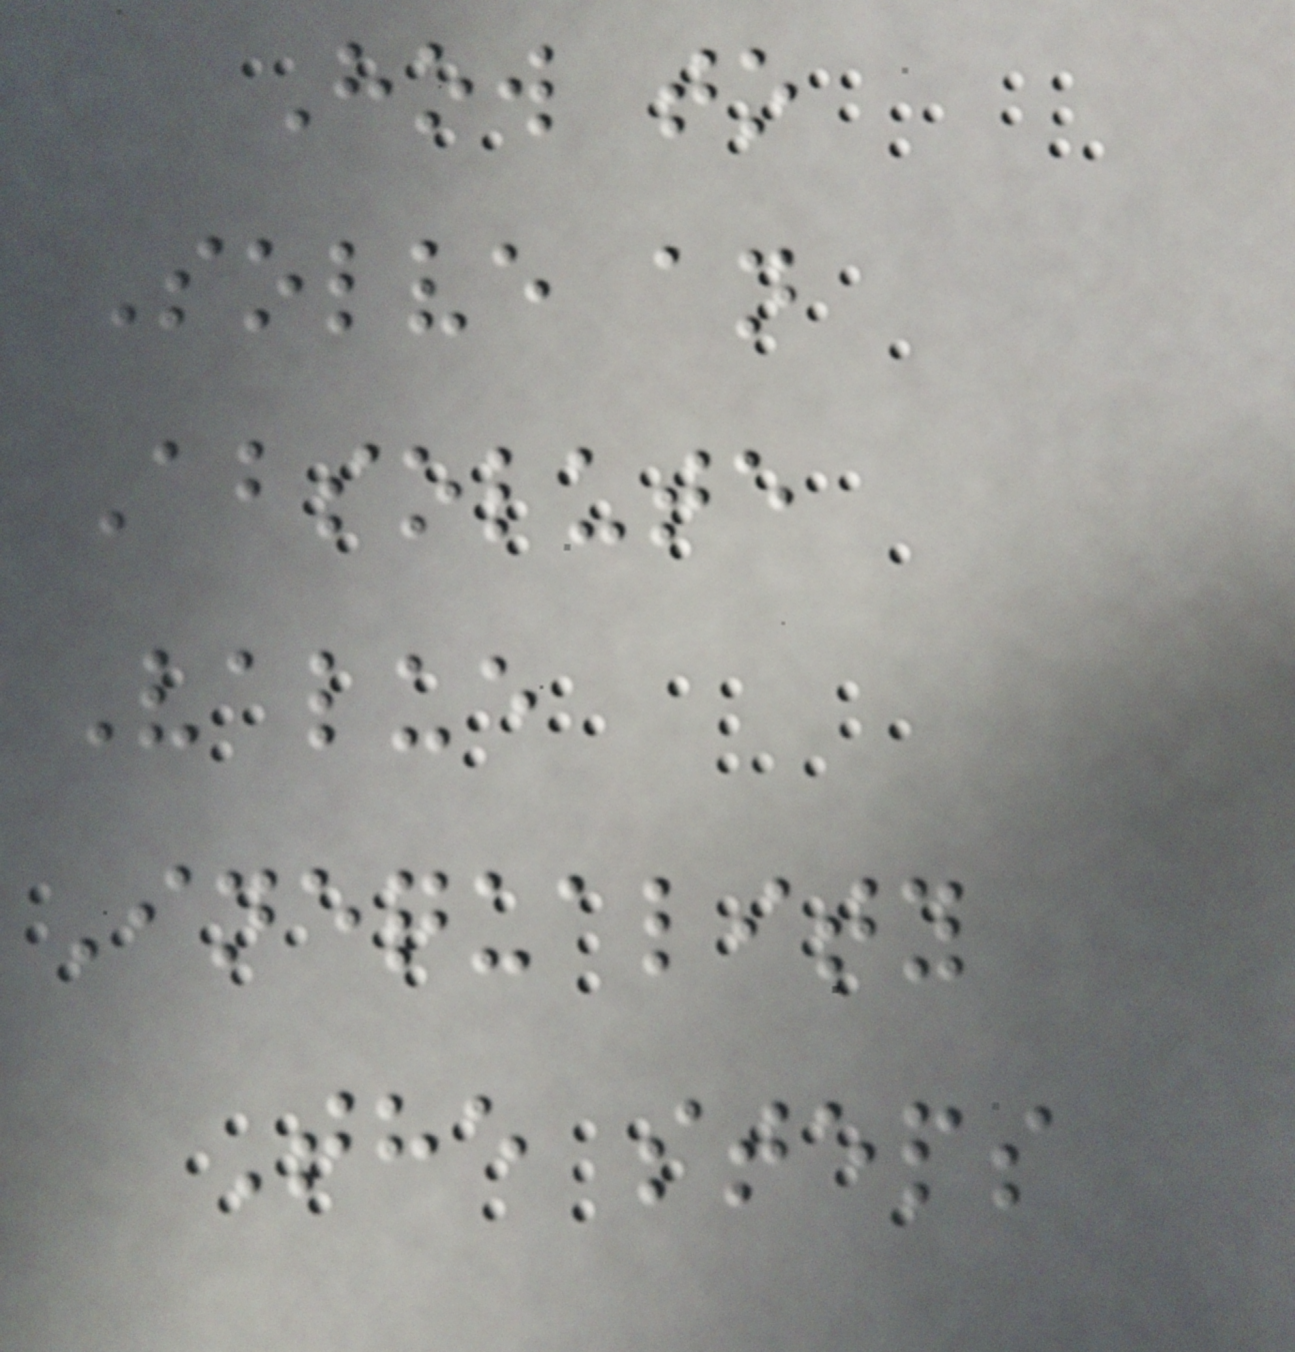How to
Solve an
Absolute
Value
Inequality
The steps
